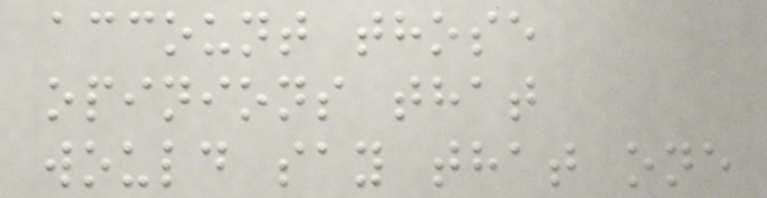account those
opinions that
would say that one
